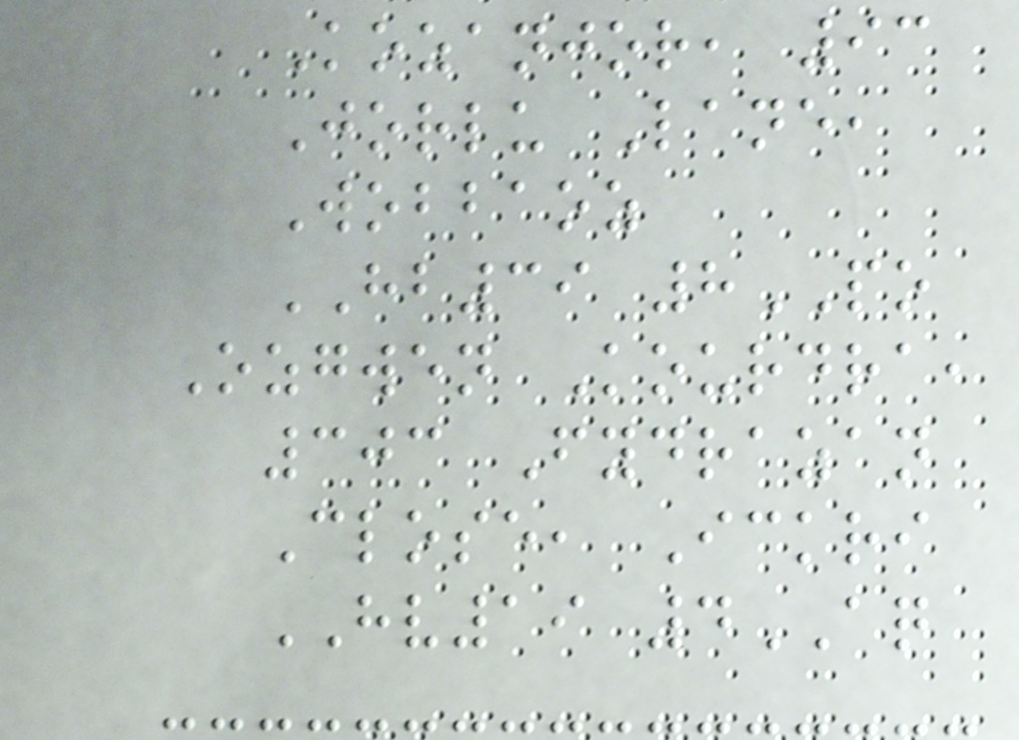Kozanjor, 93
Jorlu Lane,
Wobbaoz
HB39 8PO
Ozgwen Kourdra,
303 Fydrazan
Close, Ickri
HV19 4AQ
